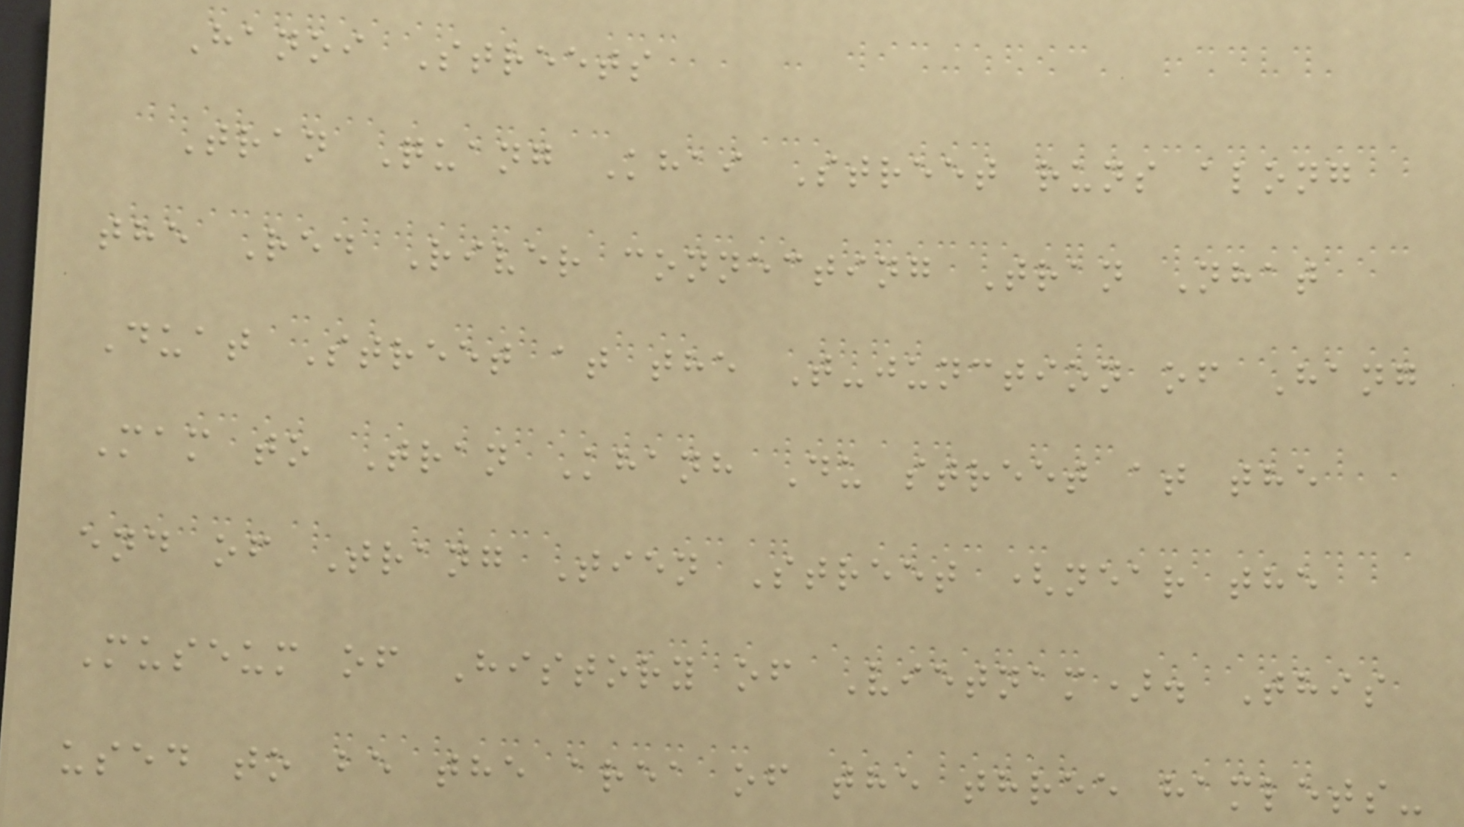Hanoi Streets
Tran Quang Khai Street runs along
the Red River connecting Tran Nhat
Duat Street at the T-junction of Hang
Mam to Tran Khanh Du street at the
end of Trang Tien Street (near the
Museum of History of Vietnam). This
used to be the area of the three hamlets-
